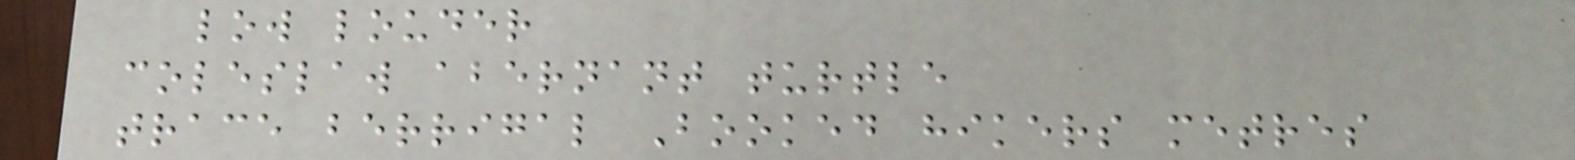low louder
coleslaw abernant turtle
trace berrigal Booked hikers metres
